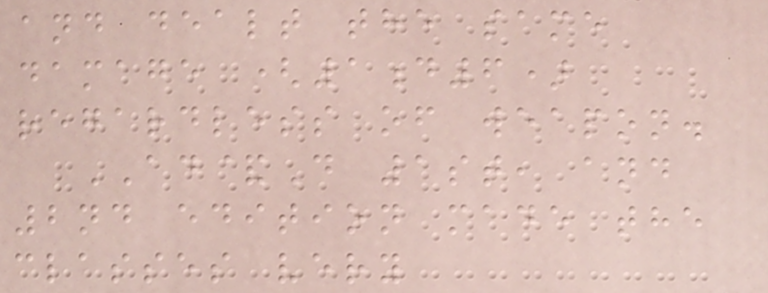and dealt the same
damage (1d6)
regardless of weapon.
AD&D 1st, and
2nd edition made the
classes very
